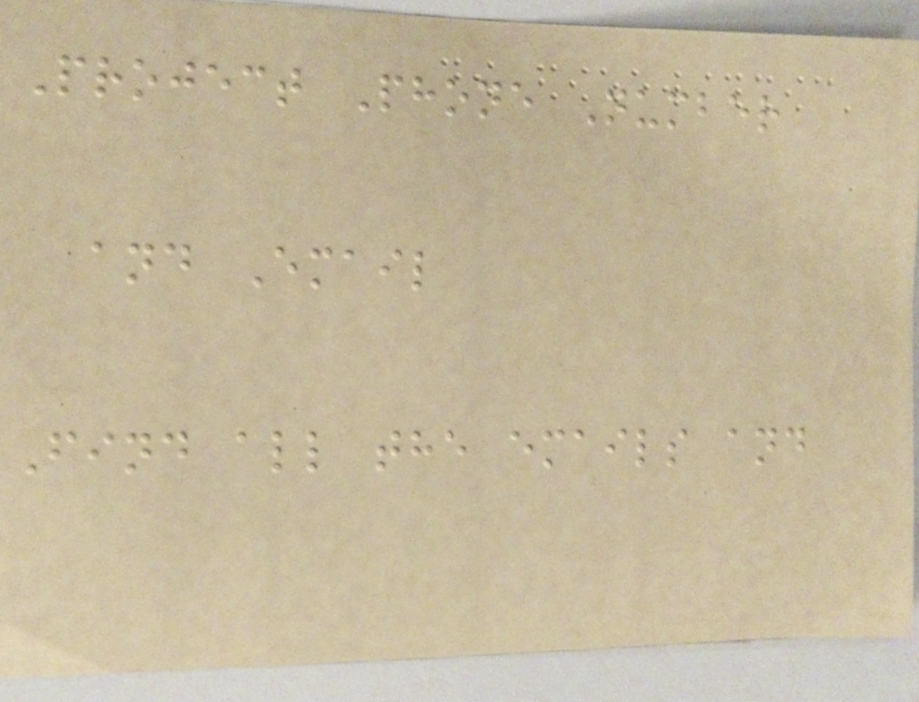Project Phone Number
and Email
Find all the emails and
